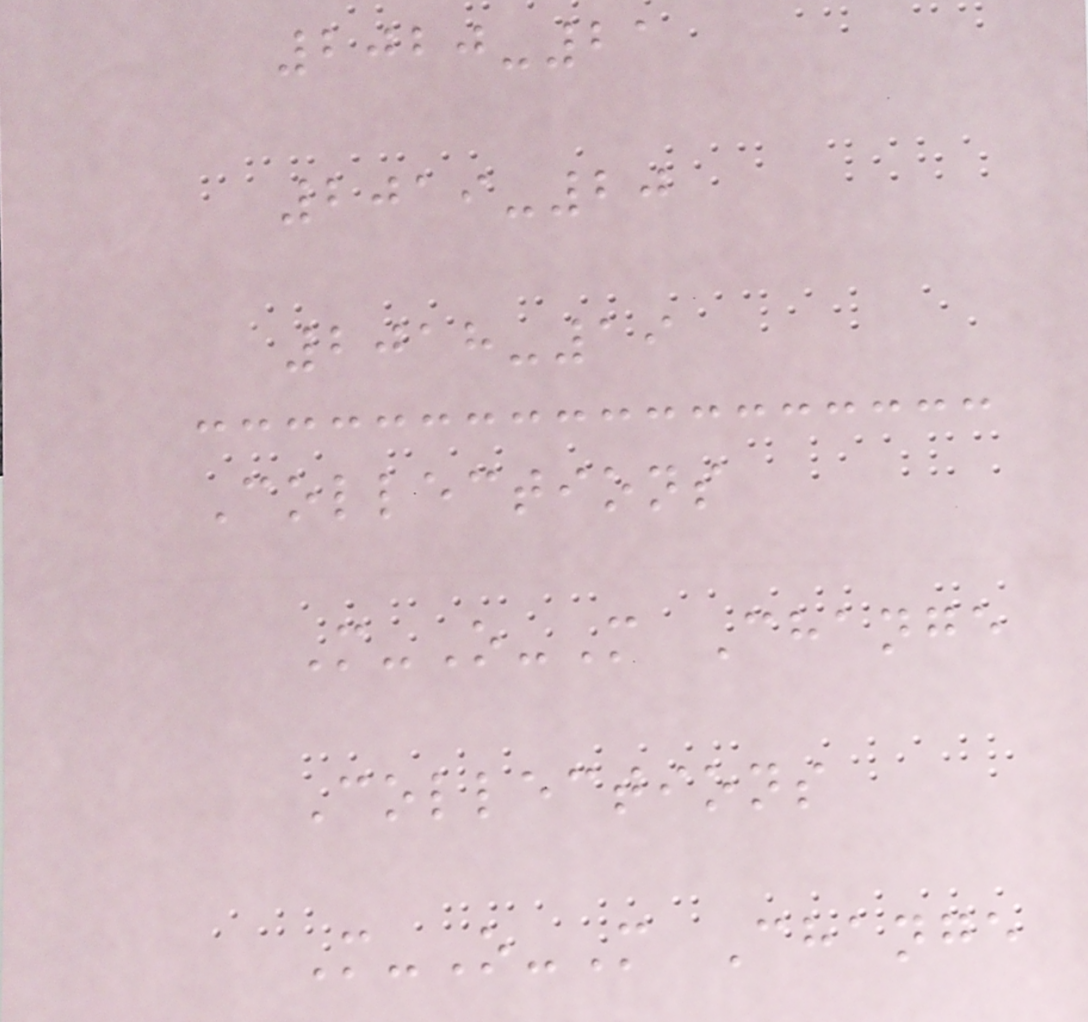2020-21
2019-20
2018-19
Collections
M-O-M Change
Collections
M-O-M Change
